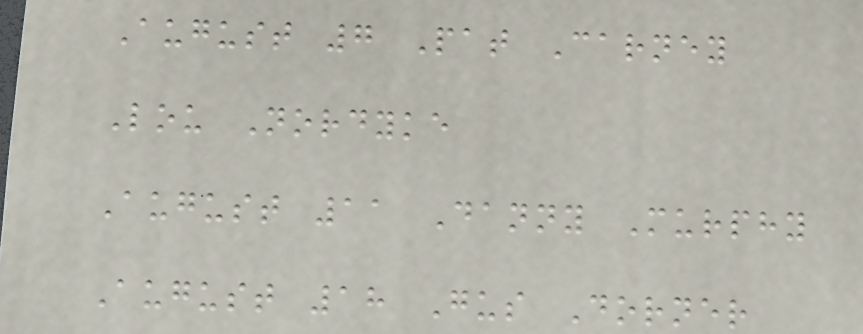August 7 Pat Carney
Lou Nordyke
August 11 Danny Murphy
August 18 Gus Dorner
